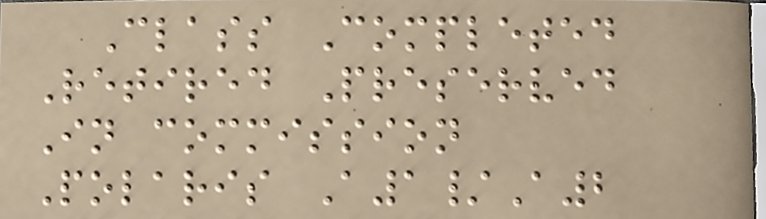Class Completed
Retired Preserved
In commission
Polaris A1/A2
